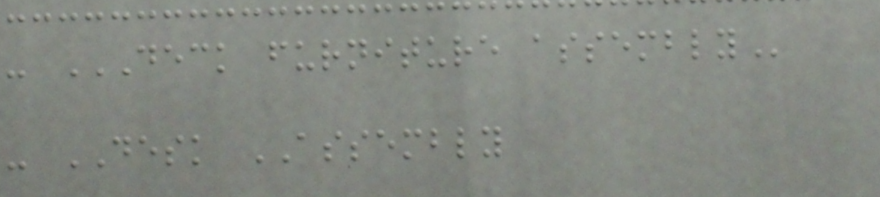- DECK FURNITURE ASSEMBLY
- DESK ASSEMBLY
